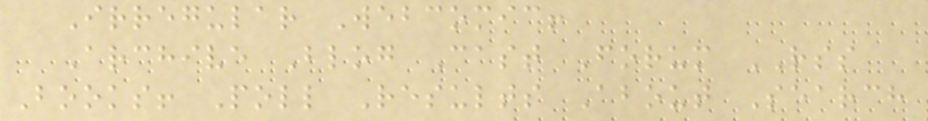Irregular Webcomic!
Archive Blog Cast Forum RSS
Books! Poll Results About Search
